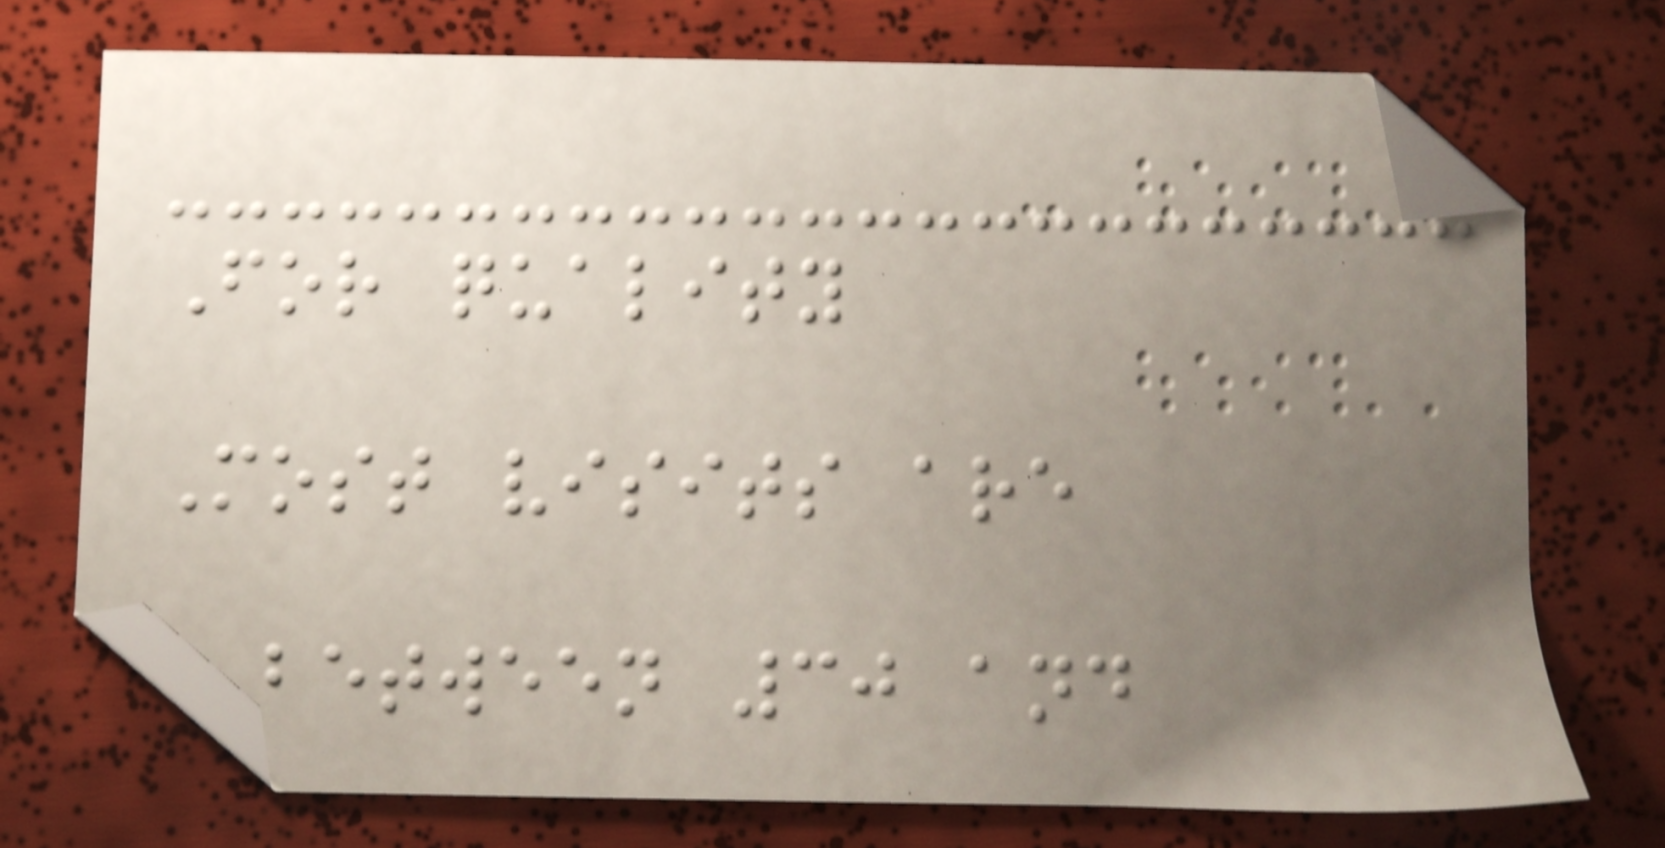For quality
Most visits are
between 30 and
